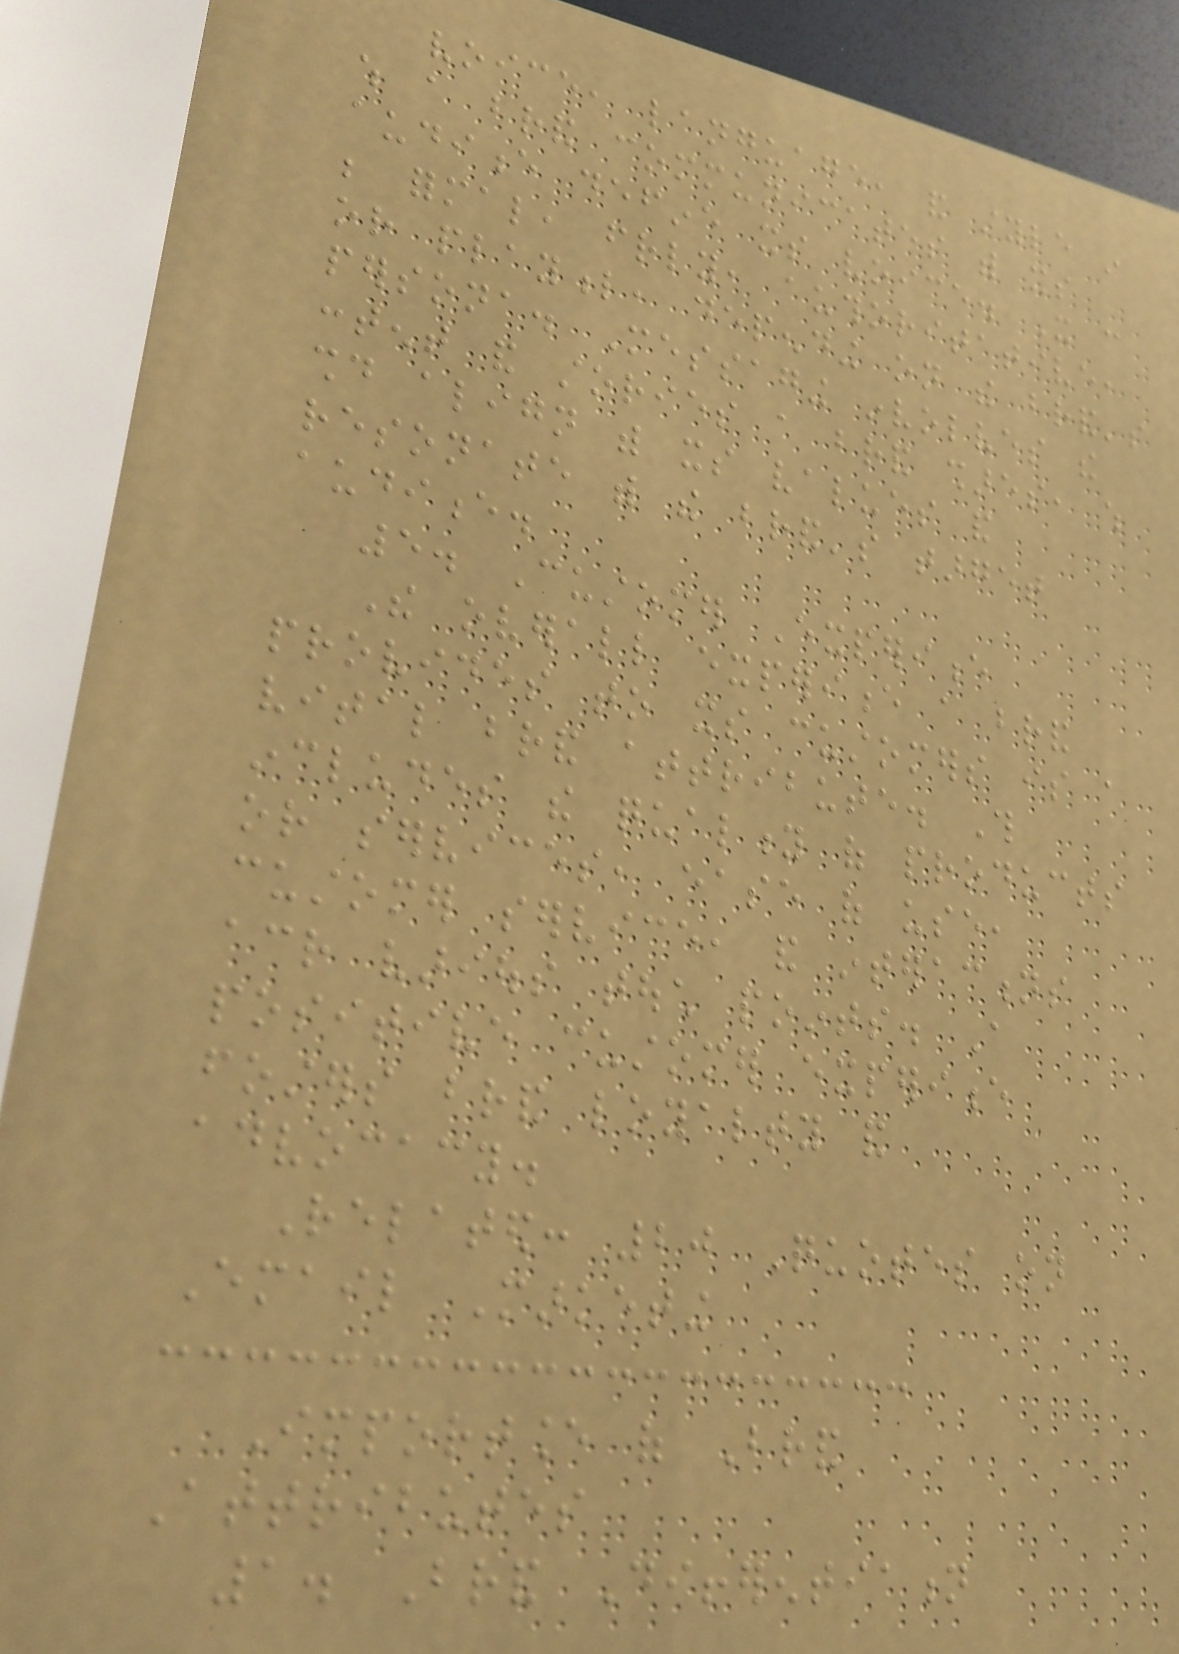voice, language, and style in
which a brand communicates with its
audience define its voice. It can
be formal, friendly, authoritative,
or playful, depending on the brand's
persona. Messaging involves the
content and stories a brand shares, which
should align with its values and
resonate with the brand's target
audience.
5. Customer Experience
The overall experience a brand
provides to its customers is a
vital brand attribute. This
includes the quality of products
or services, ease of use,
customer service, and interactions
across various touch points. A
positive customer experience
fosters brand loyalty and
advocacy.
Related: 20 Quotes on
Email Marketing
Importance of Brand
Attributes
1. Brand Differentiation
